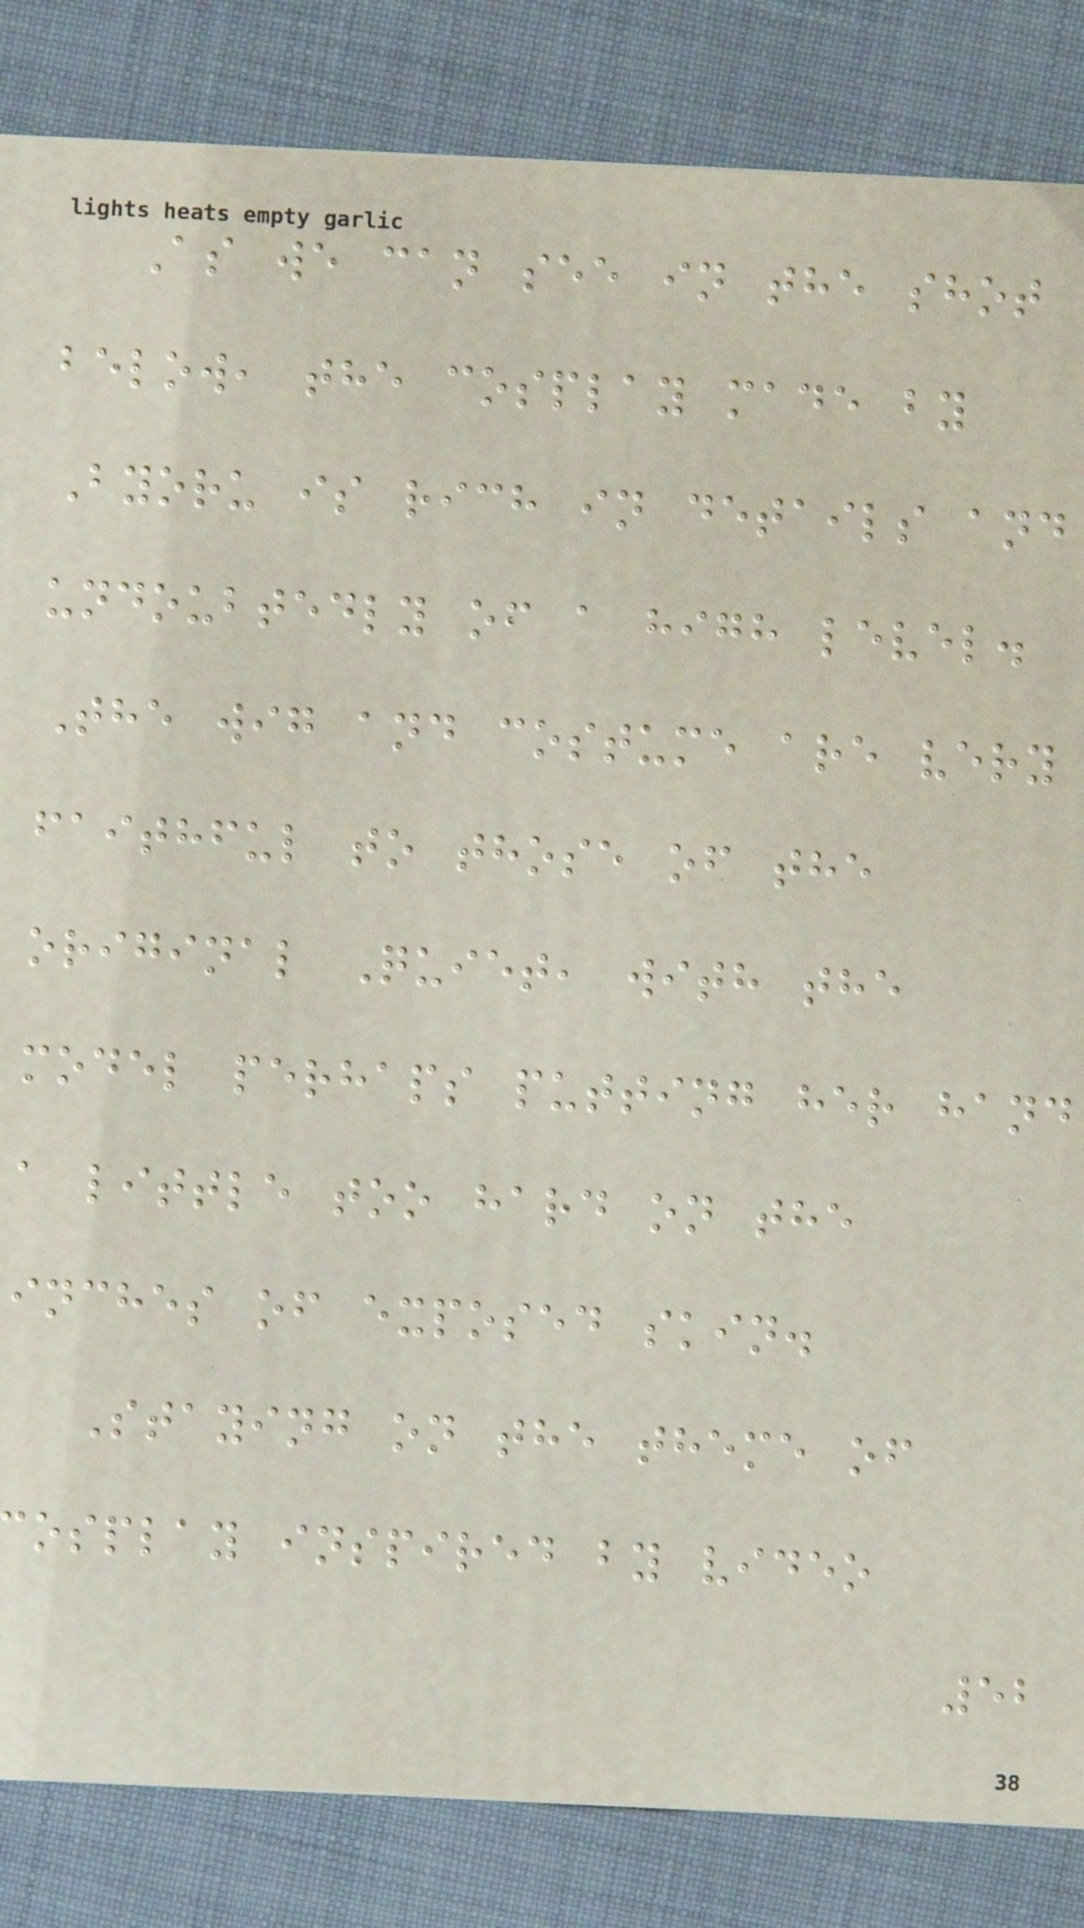As we can see in the shot
below, the cosplay made by
Byoru is rich in details and
undoubtedly of a high level.
The wig and costume are very
faithful to those of the
original Quiet, with the
model perhaps putting her hand
a little too hard on the
inches of exposed skin.
Staying on the theme of
osplay inspired by video
52
